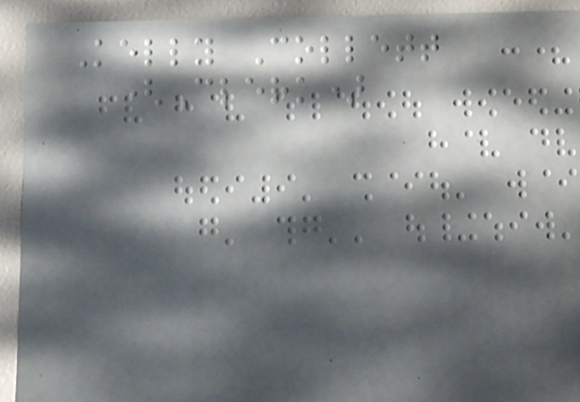Kelly Collett
(Clerk)
